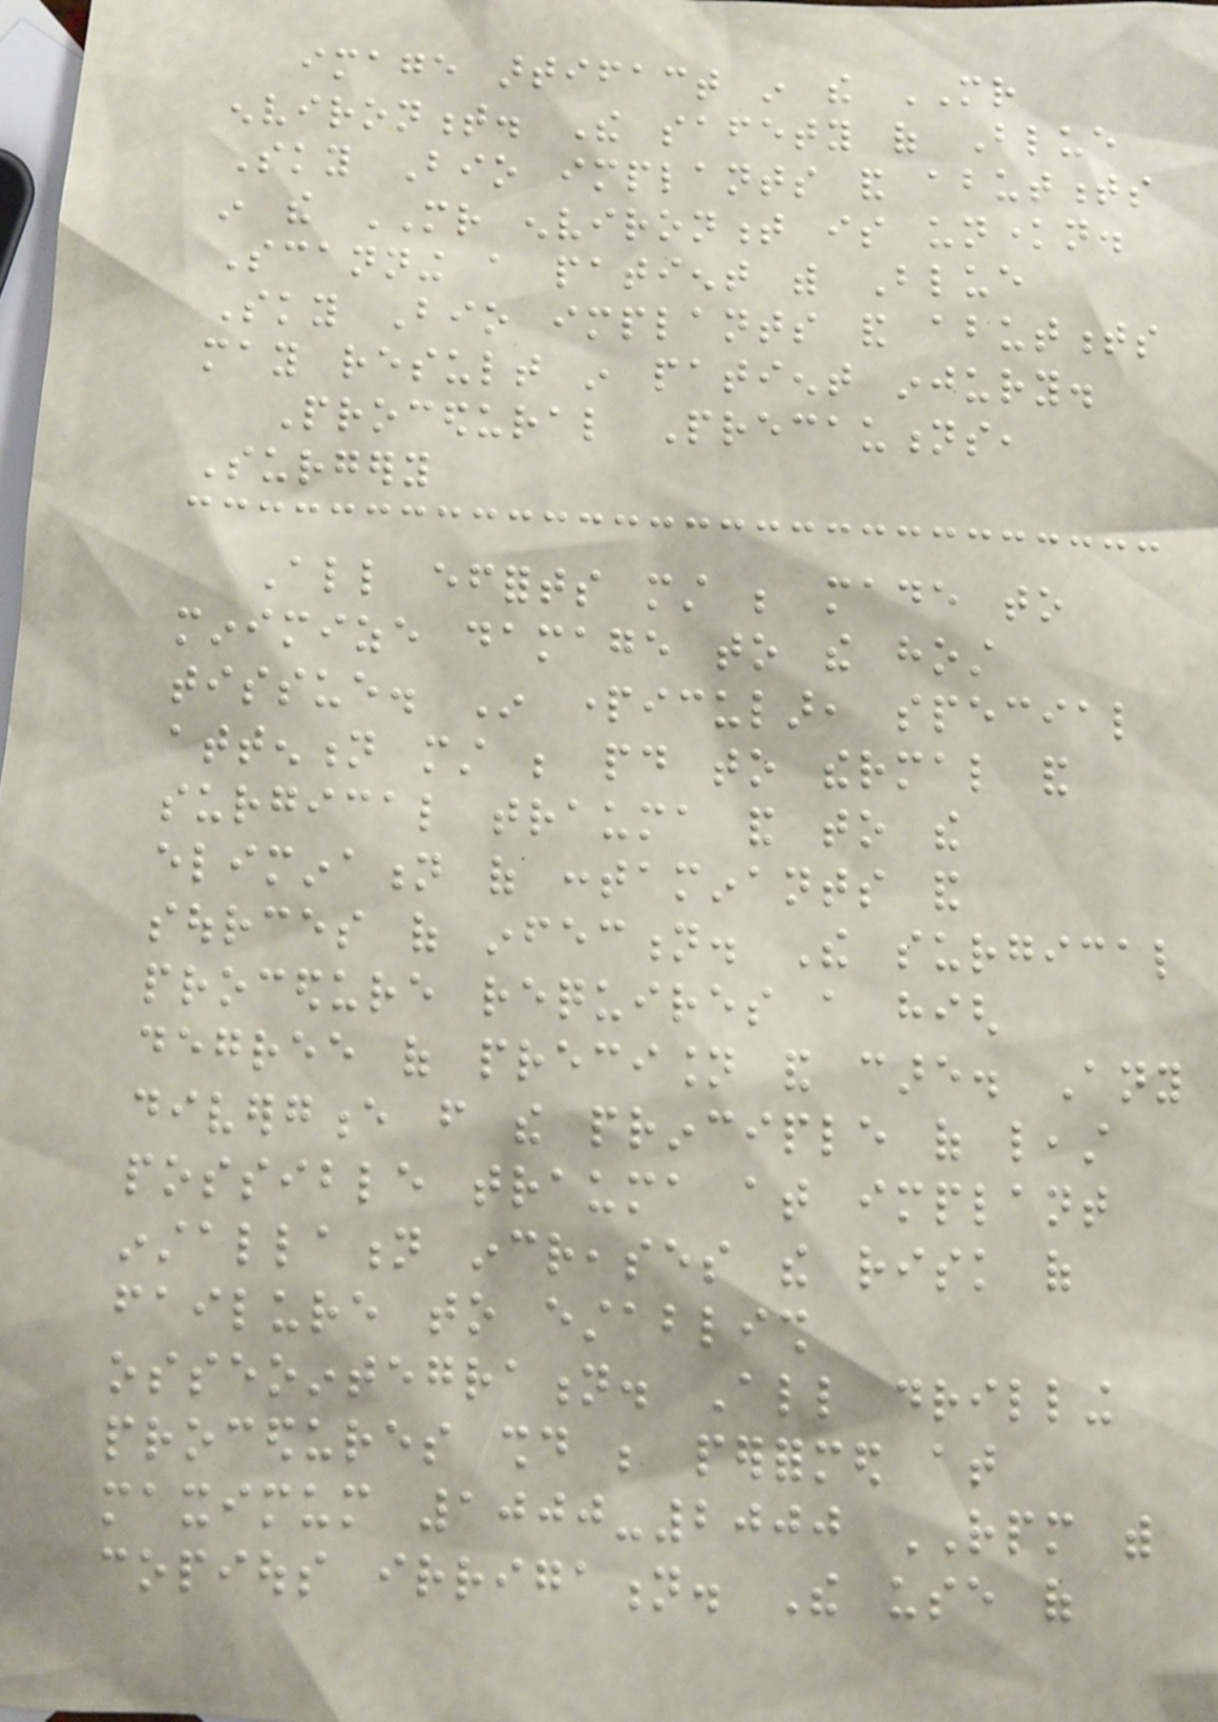image artifact in the MR
environment. The safety of Blue
Sky Bio implants and abutments
in the MR environment is unknown.
Scanning a patient with Blue
Sky Bio implants and abutments
may result in patient injury.
Procedural Precautions,
Surgery
All efforts must be made to
minimize damage to the host
tissue. In particular, special
attention must be paid to thermal and
surgical trauma and to the
elimination of contaminants and
sources of infection. The surgical
procedure requires a high
degree of precision and care. Any
divergence from the principle of least
possible trauma at implant
installation increases the risk of
failure to establish
osseointegration. All drilling
procedures should be performed at
maximum 1000-2000 RPM with
copious irrigation. The use of
